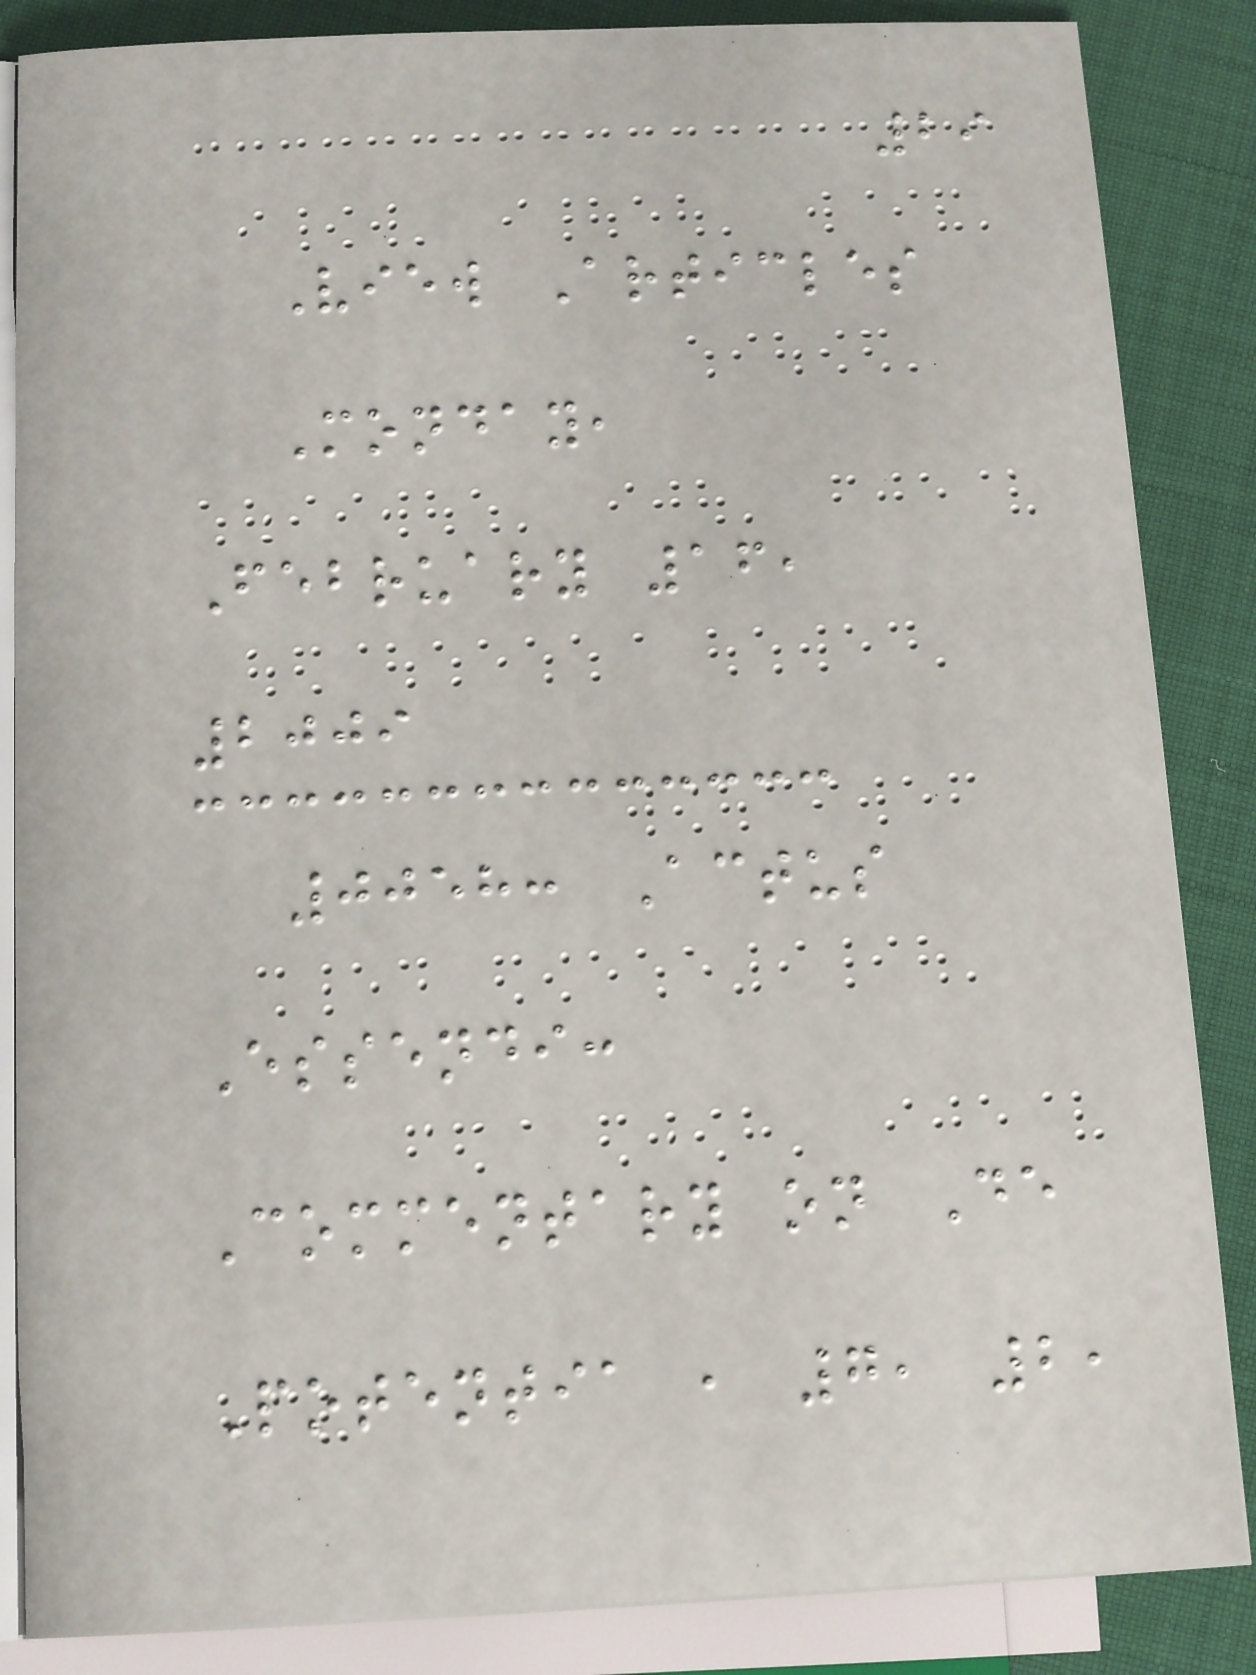29
View Articles
Monday,
February 16,
2009
0058: Actus
Essendi:
Commentary on De
Potentia , 7, 2,
